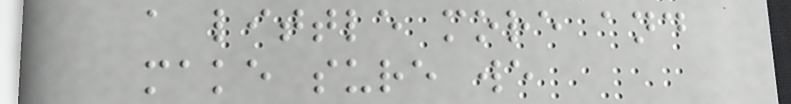a little more and
make sure we
